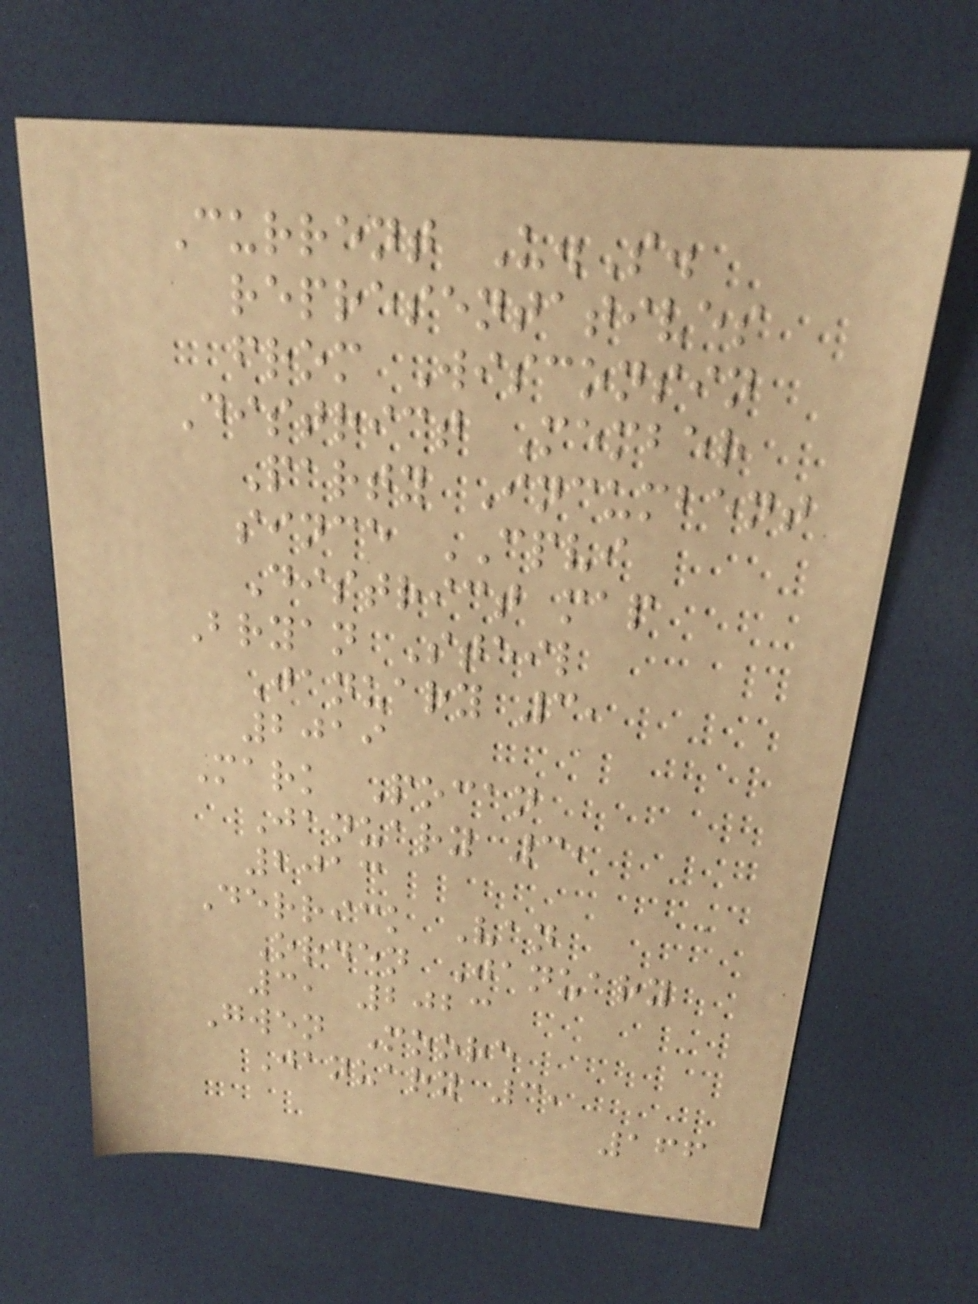Current U.S.
representatives
from Wisconsin
District Member
Party Incumbent
since CPVI
District map
Bryan Steil
January 3,
2019
Mark Pocan
January 3,
2013
Derrick Van
Orden January
3, 2023
Gwen Moore
January 3,
166
